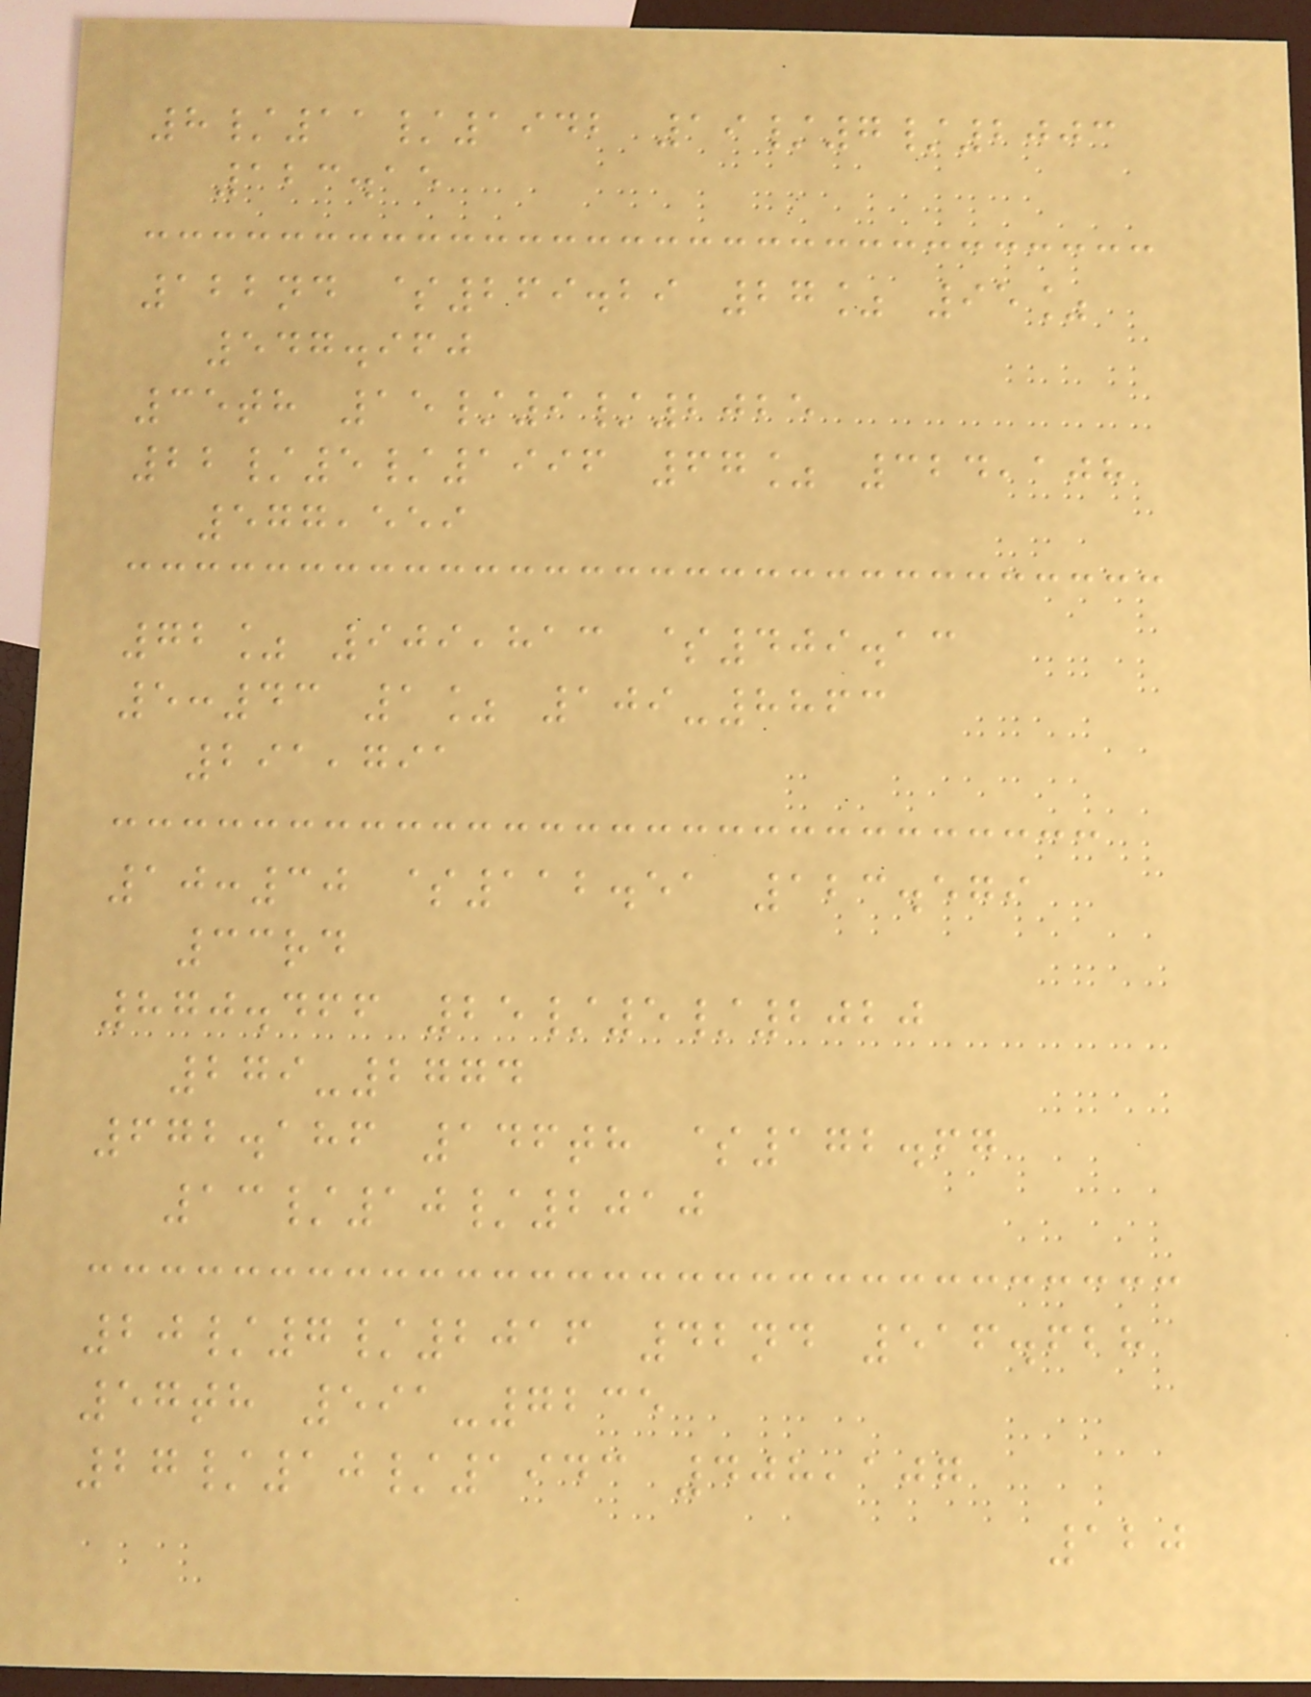8/11/1942 19/7/2003
123.15
122nd $269.29 27% 95%
547.960
35th 15/9/2025
22/5/1996 67% 324,108
577,559
72% 909,813 $409.13
5:43 1% 109-8863
291,791
10:30 $112.51 123.579
33rd
870.466 25/5/2020
279-2774
672.186 146th $172.67
13/10/2010
20/7/2016 42nd 516.628
57th 591-7235
27/10/1943 408,107
120
